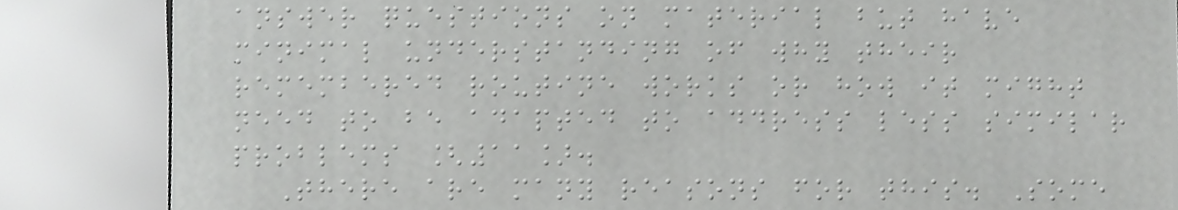answer questions on material but have
minimal understanding of why their
remembered routine works or how it might
need to be adapted to address less similar
problems [11].
There are many reasons for this. Some
